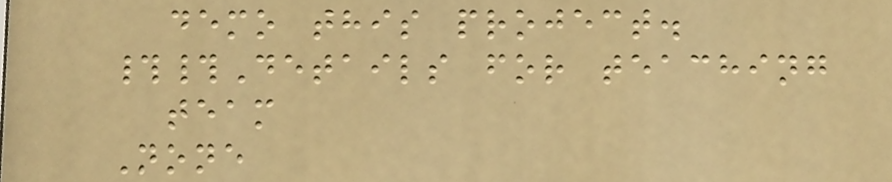demo this project.
##Details for teaching
team
None
